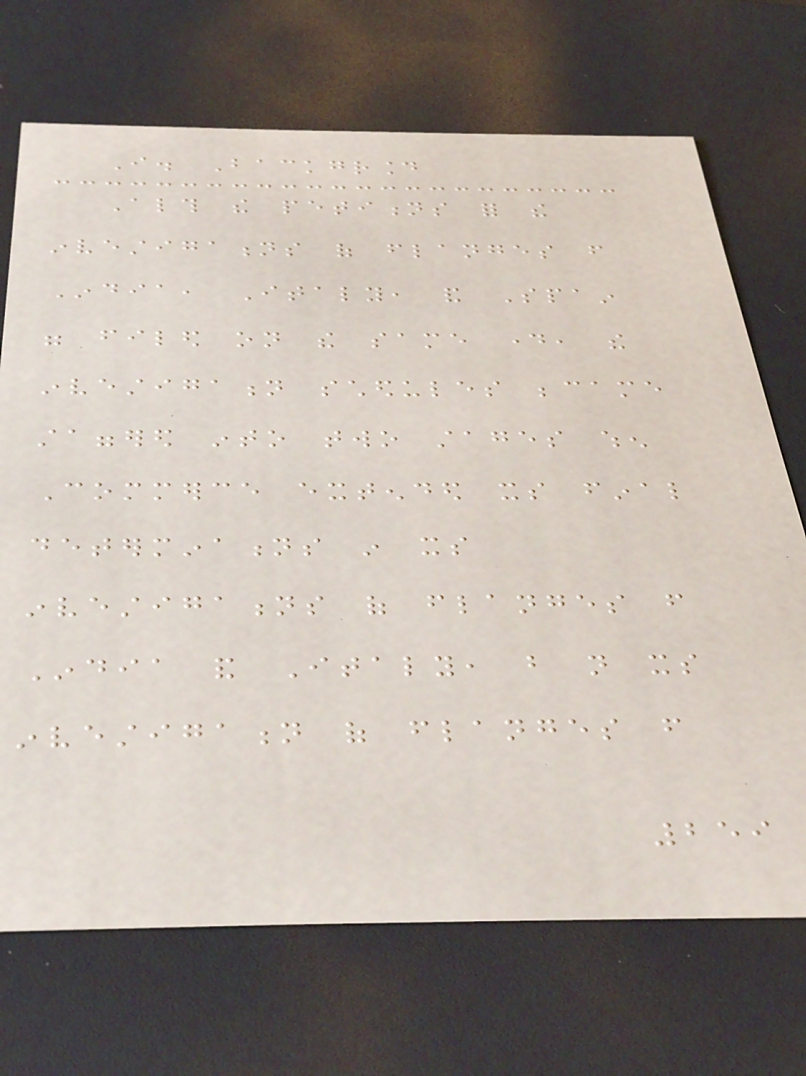I. Background
Although the petitions for the
investigations of flanges from
India, Italy, and Spain
were filed on the same day, the
investigation schedules became
staggered into two stages when
Commerce extended its final
determinations in its
investigations of flanges from
India and Italy, but not its
investigation of flanges from
259
